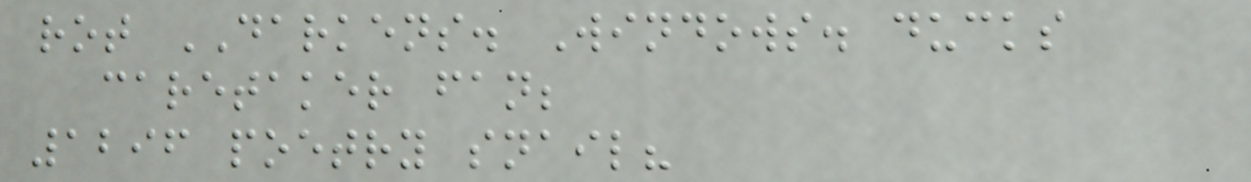rot DARKENS. Windows. ducks
caretaker fan;
1296 poetry snail?
